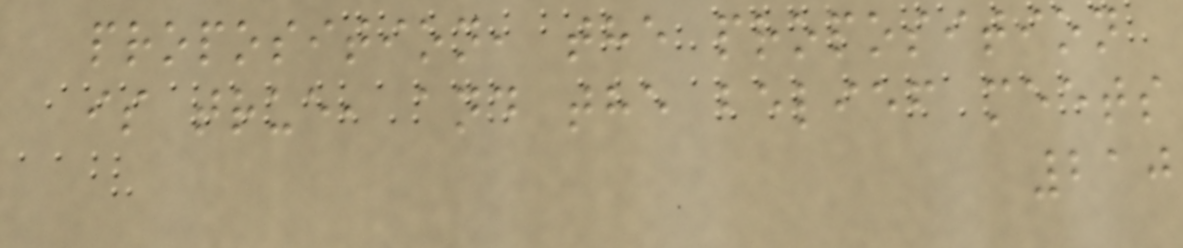proposition, the proposition
is true, and the belief meets
210
